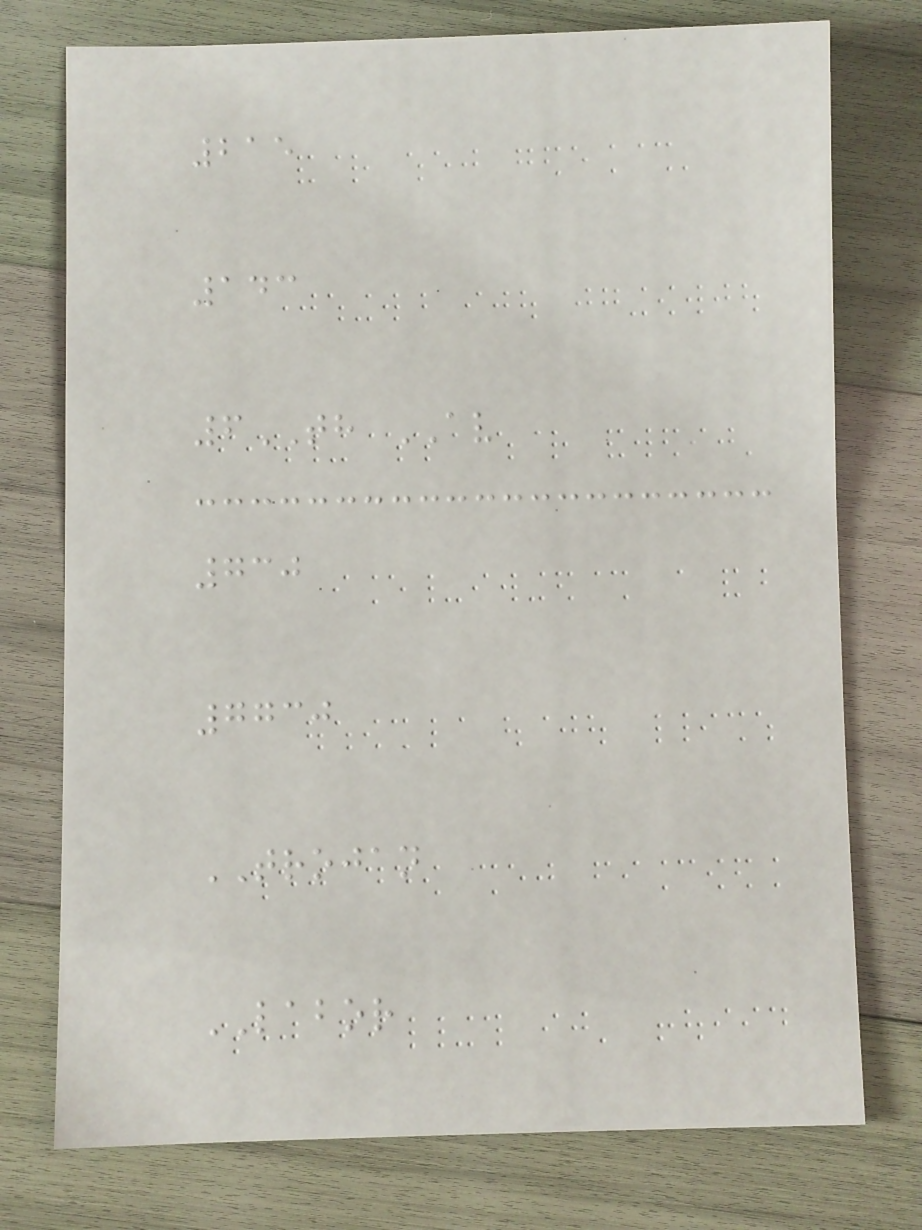215
143
6TH AV
730
7730
TROJAN
LABOR
